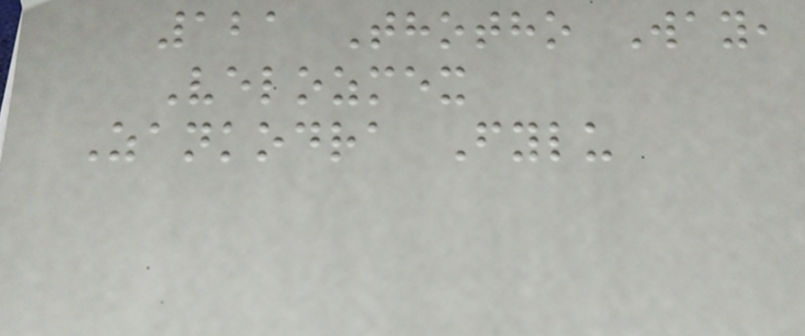121 Thotho Way,
Velozmex
Zankodra Fylu
